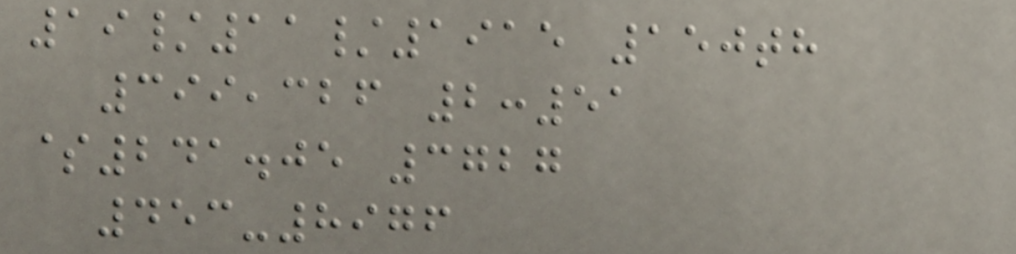19/11/1915 150th
399,326 2:51
$241.05 3727
453-8976
